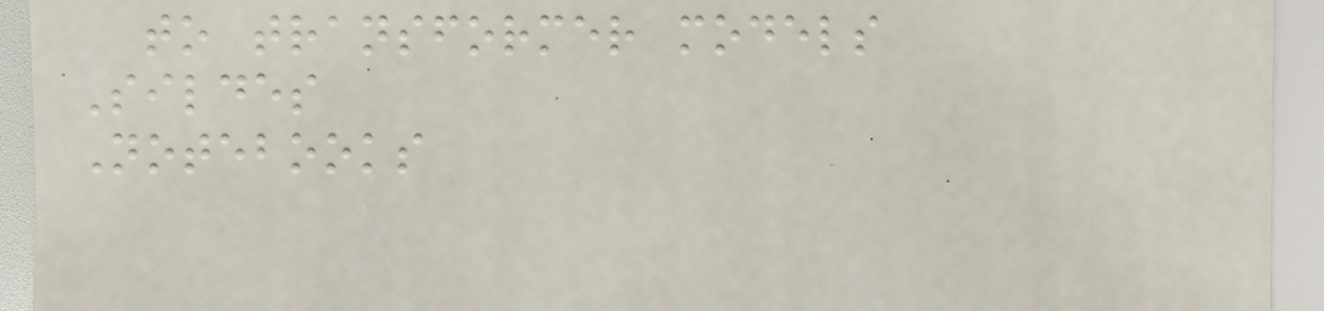to transformer models
Sildes
Notebooks
